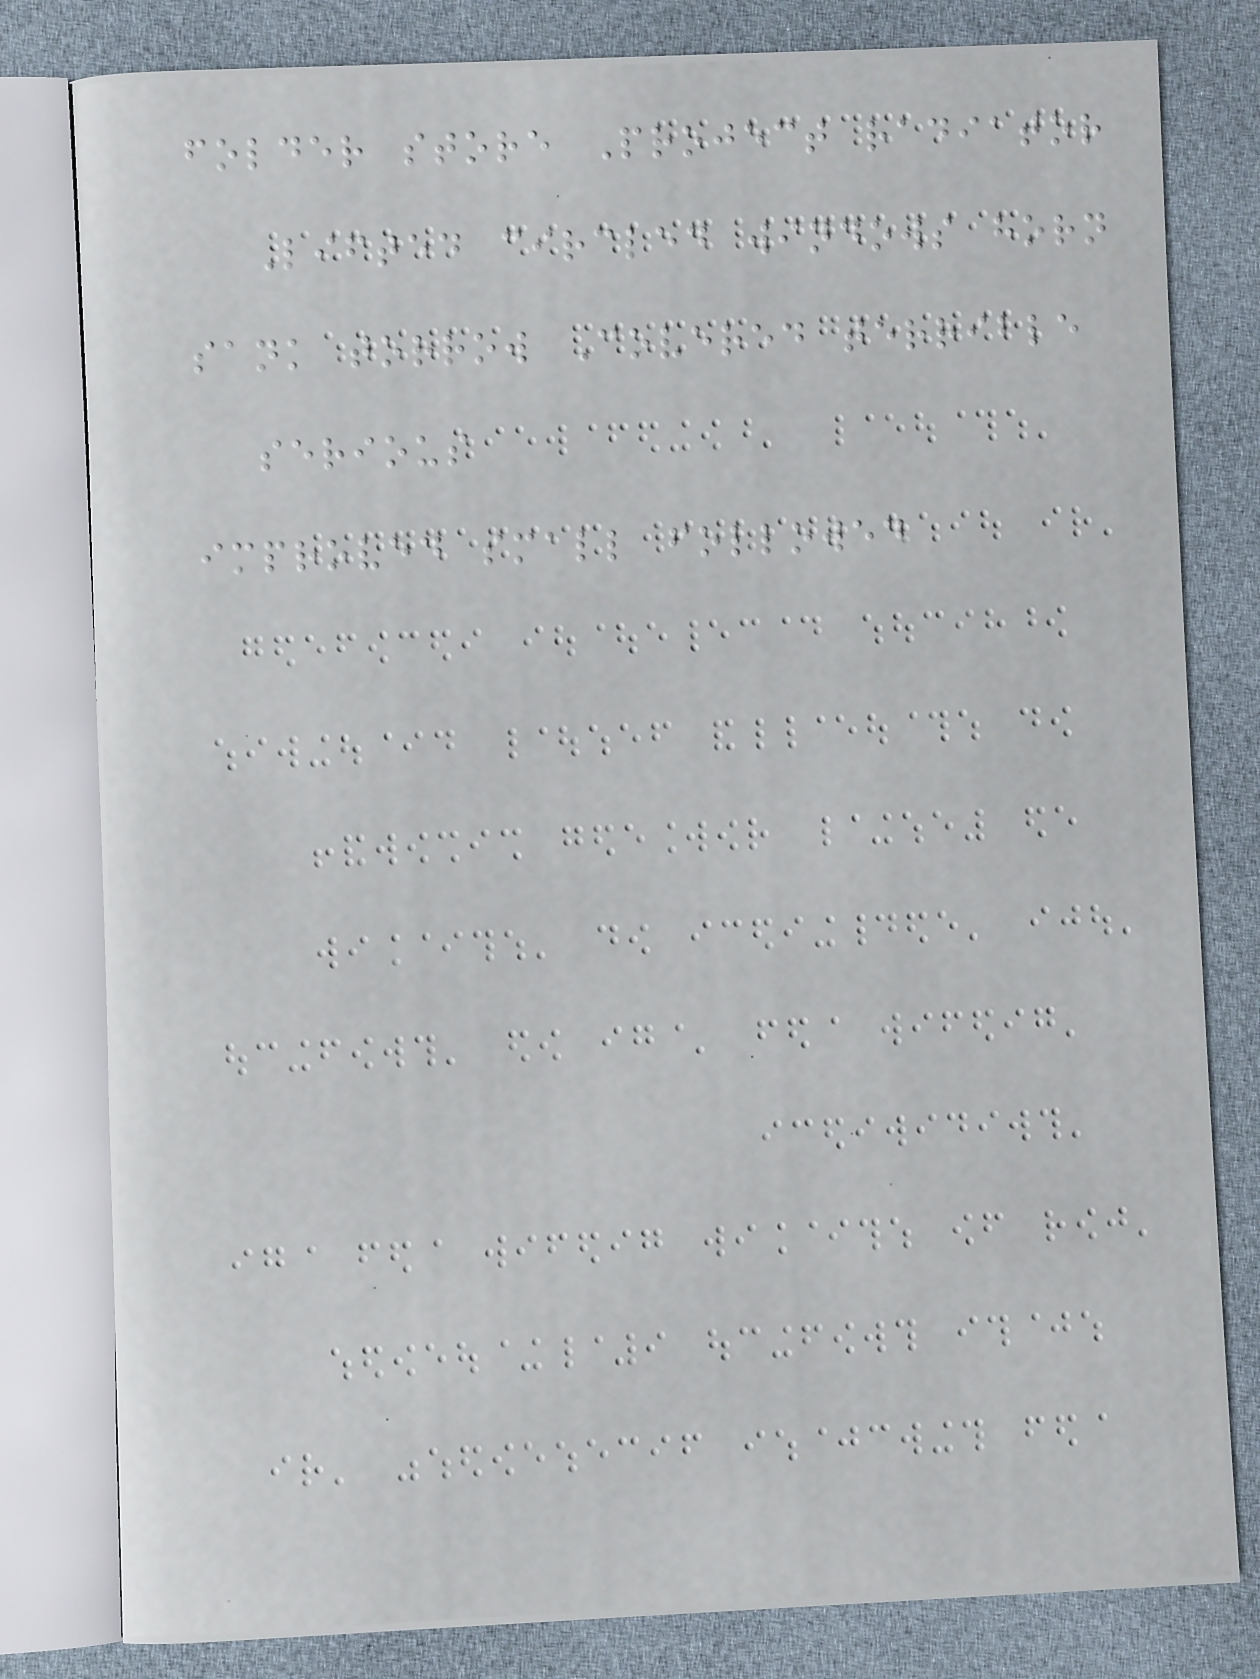folder store Project radiator
Lifted circled windows horn
sank torrow Covered terrible
serious
improved small followed
